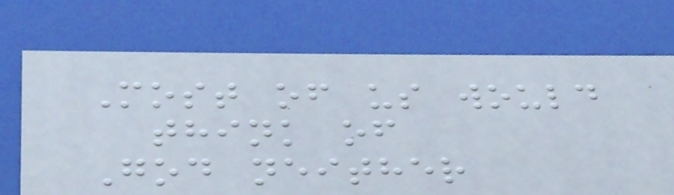Most of us would
think of
God neither
